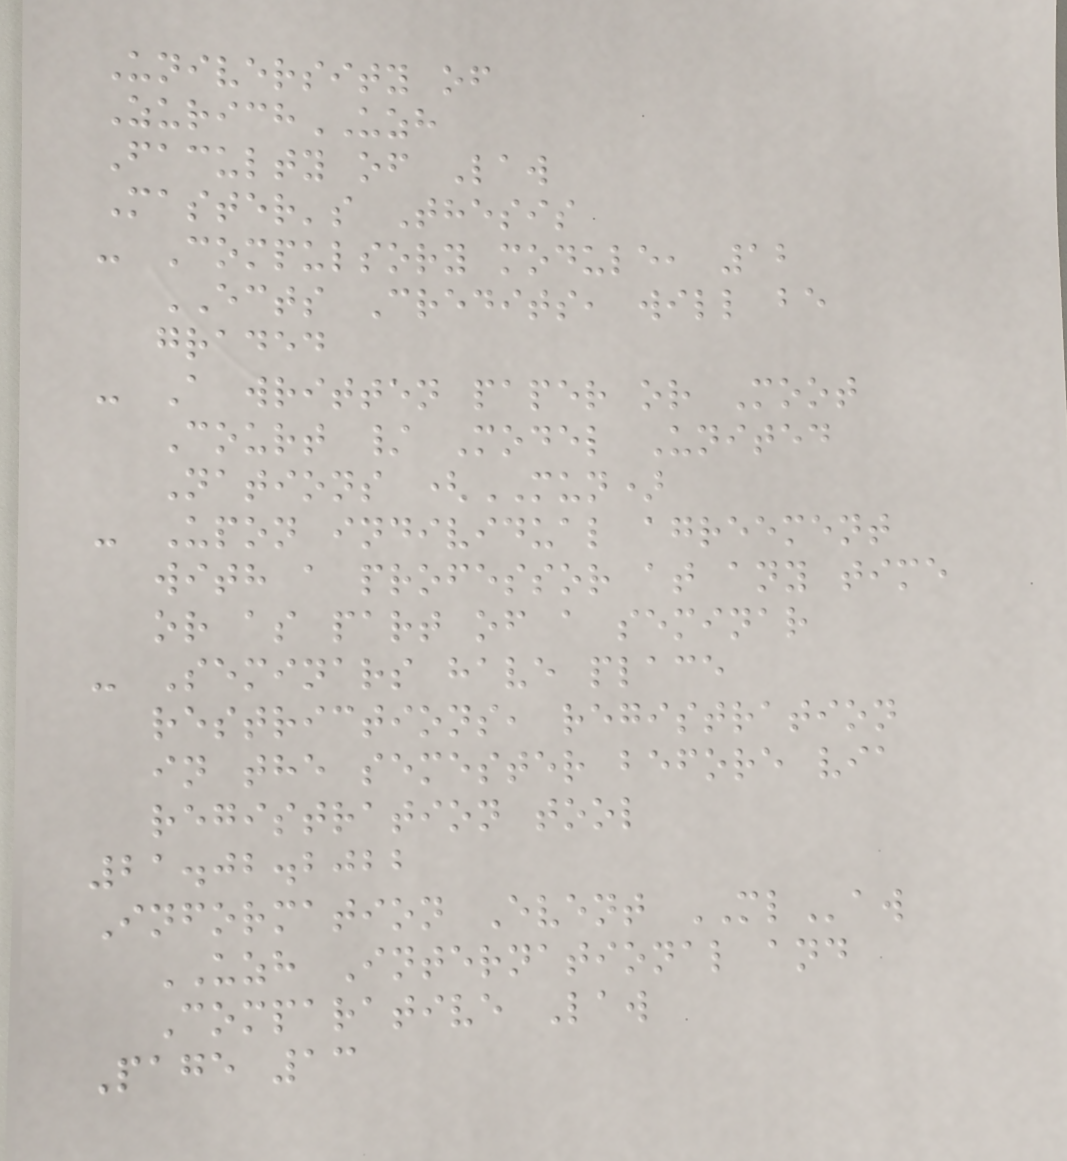University of
ZurichUZH
Faculty of Law
Master's Thesis
- Compulsory module, 12
ECTS Credits, will be
graded
- A written paper or Moot
Court / Model United
Nations (MUN)
- Upon individual agreement
with a professor at any time
or as part of a seminar
- Seminars have place
restrictions, registration
in the semester before via
registration tool
21.02.2022
Information Event MLaw
UZH International and
Comparative Law
Page 13
